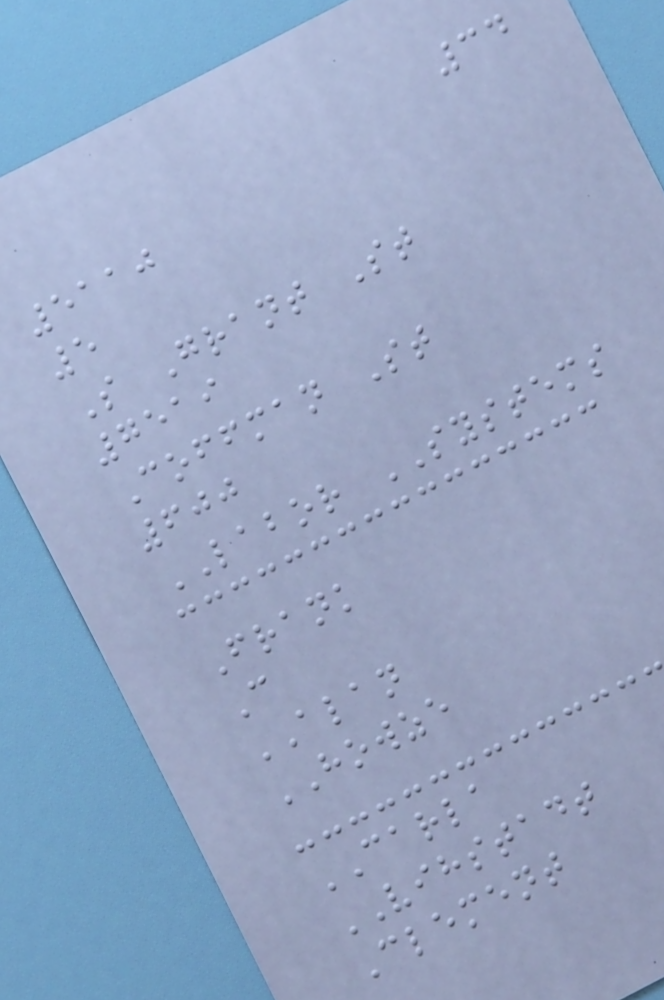34
5110
5
S Grant St
7519
Coffman St
600
LABOR SYSTEMS
Frank
C
ALAN
HOWZE
CARLA
VIHSTADT
Clement
